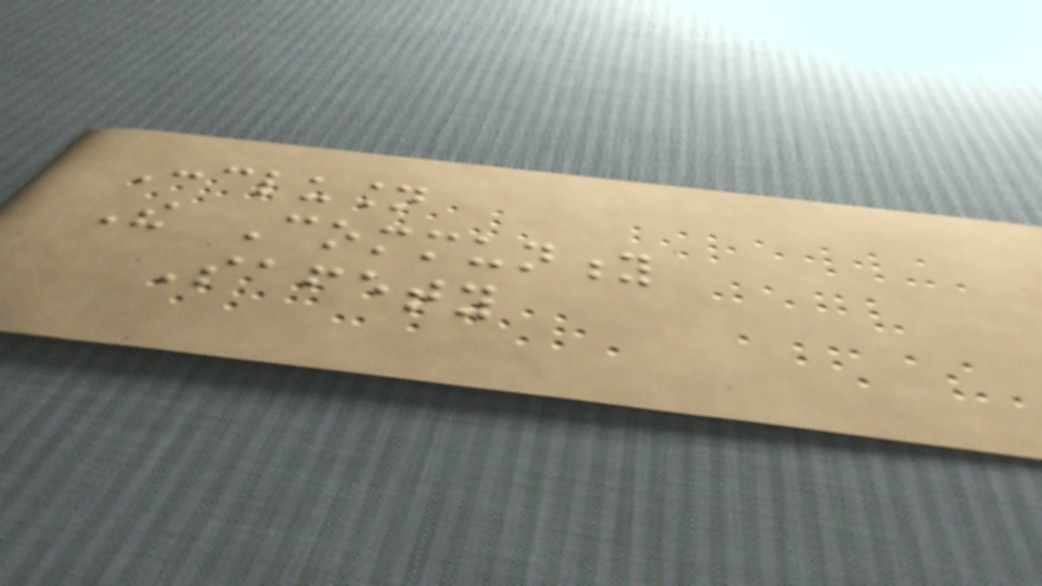Conclusion
The Community
Safety
